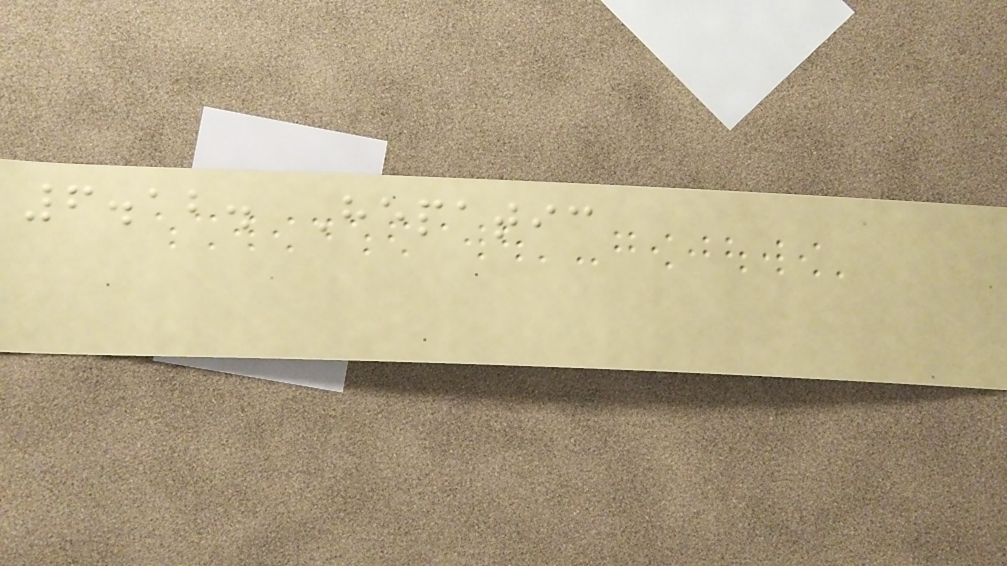6.12. Hepatic
